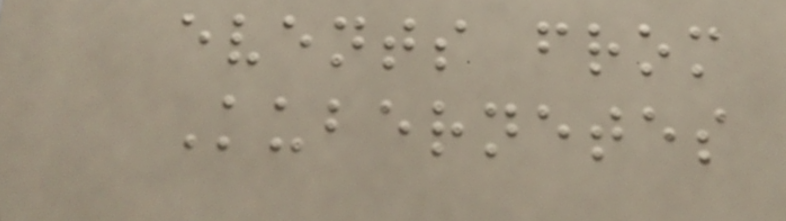events from
Kubernetes
